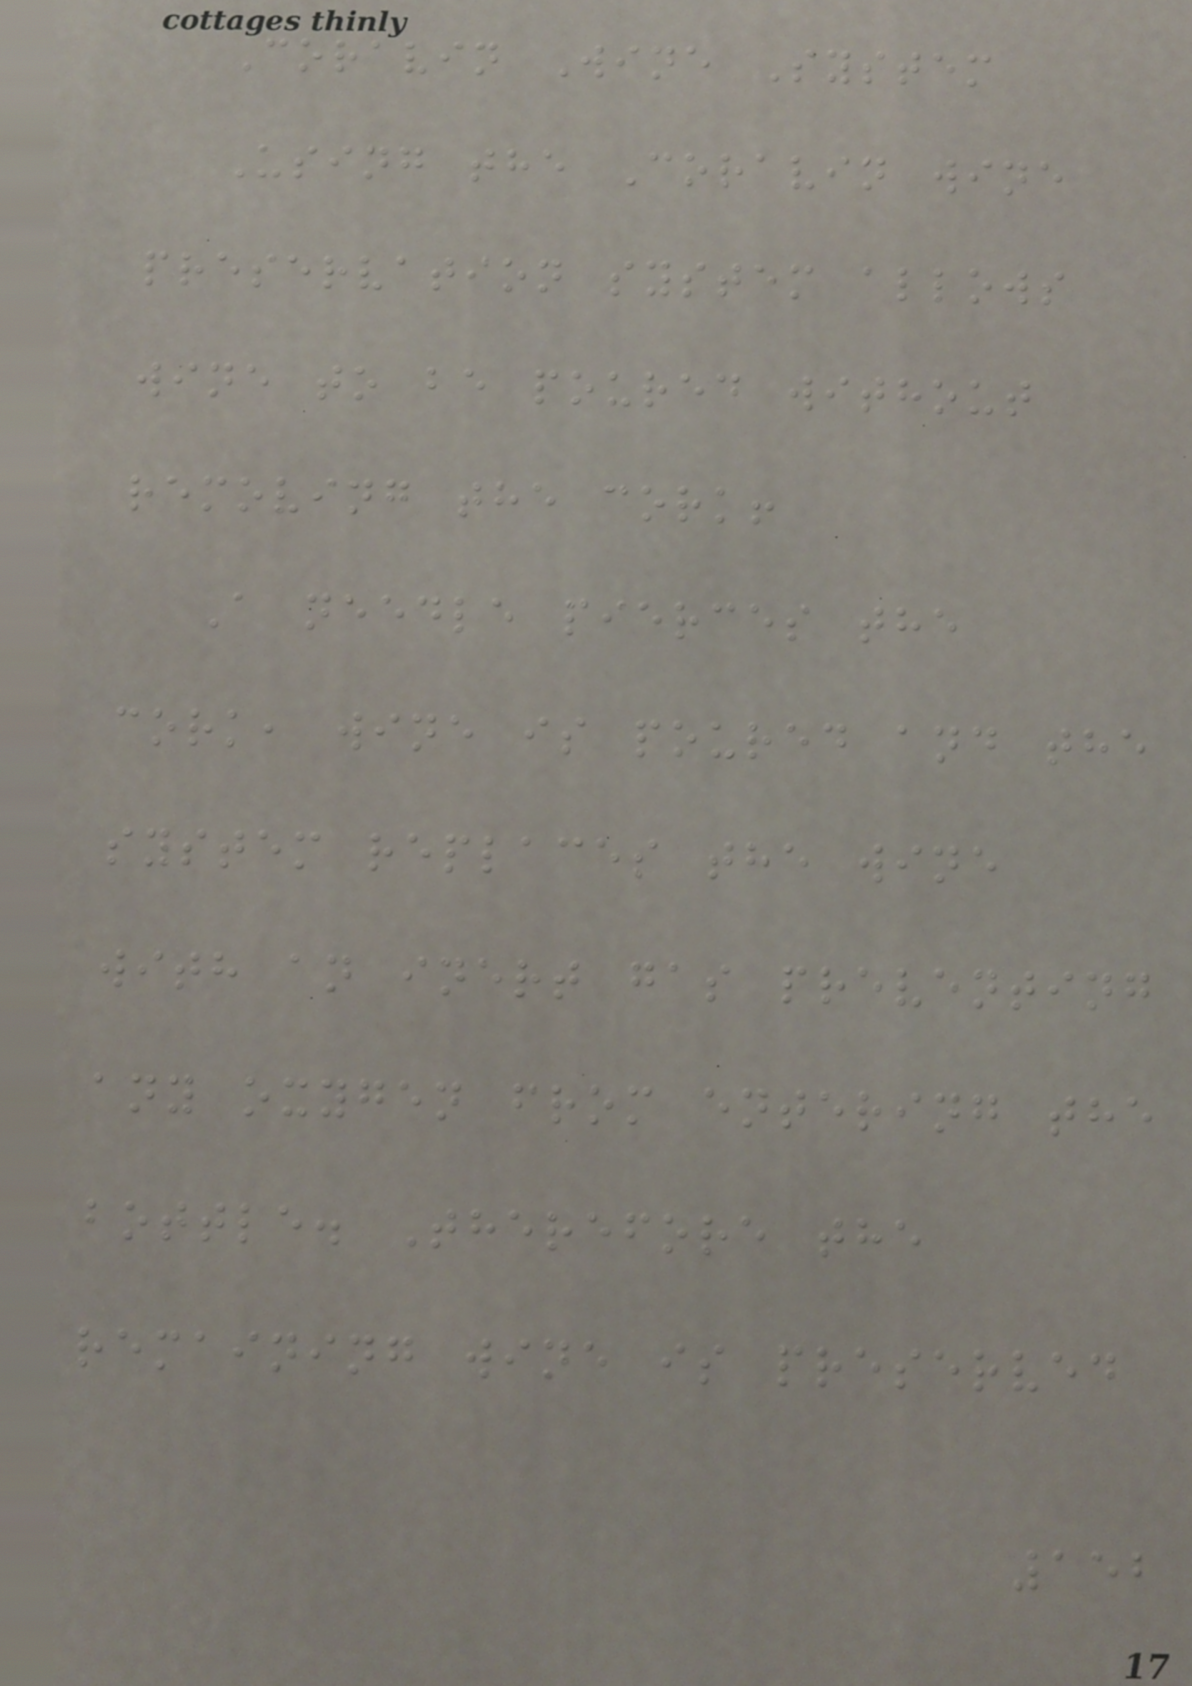Coravin Wine System
Using the Coravin wine
preservation system allows
wine to be poured without
removing the cork!
A needle pierces the
cork, wine is poured and the
system replaces the wine
with an inert gas preventing
any oxygen from entering the
bottle. Therefore the
remaining wine is preserved
152
